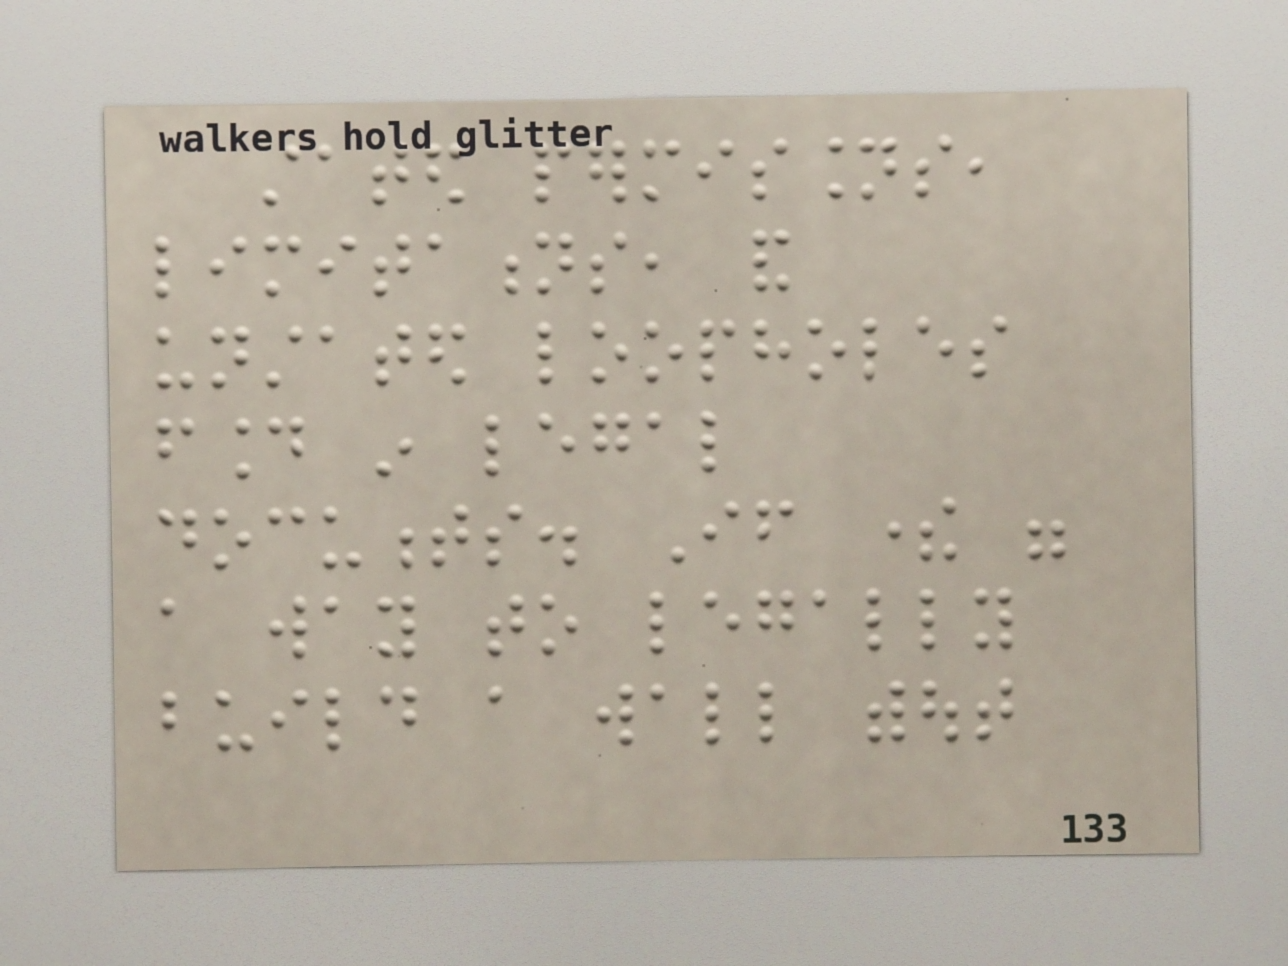stated permissions,
limitations, and
unstated loopholes
found in legal
documents. If there were
a way to legally
build a wall without
